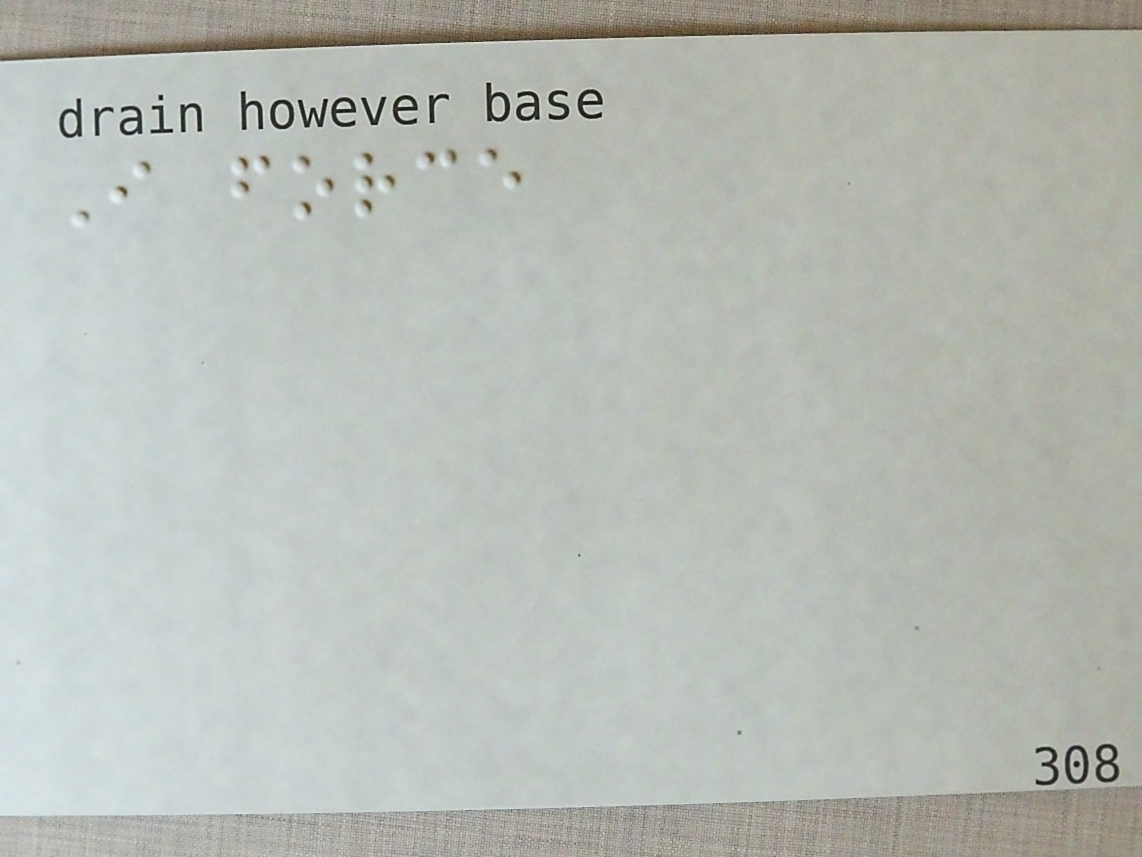I force
